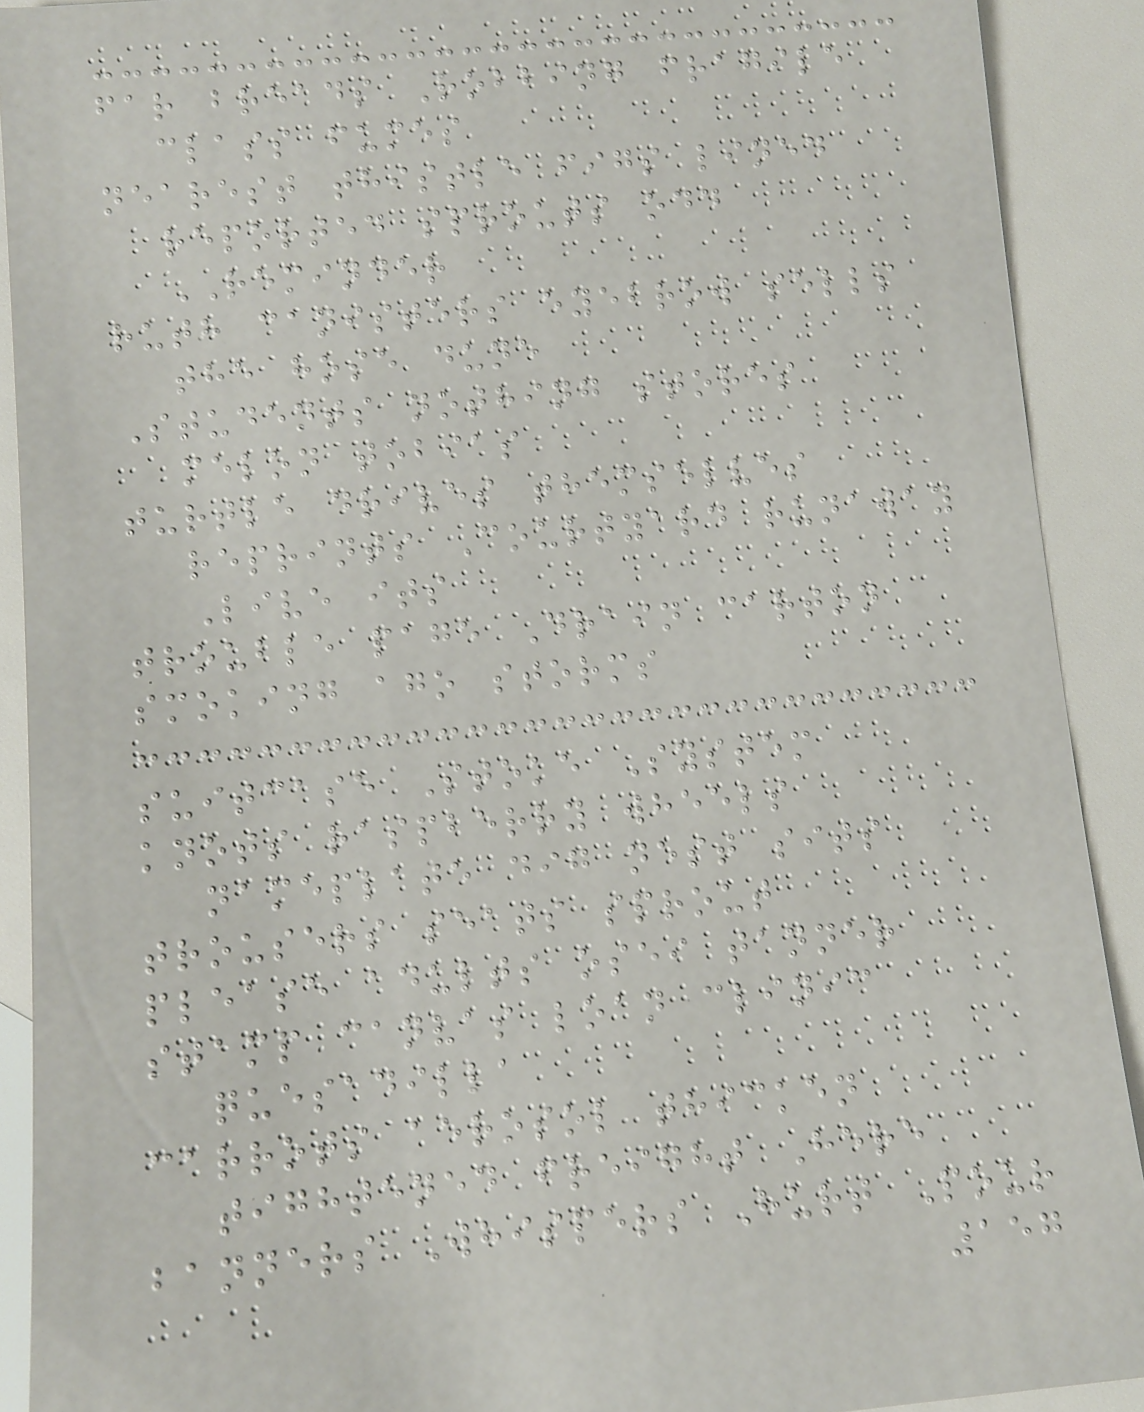far breads Robbing fragile
class fumes
nearest thistle figs lined
reported sprouts odd
REMINDER
ruth canisters eyebrow sells
the hose dune
Students nothing stores
melon tobias
turtle drives themselves
reprints Courtyard runaway
Live its
trouble page Drain carton
smoking ago storms
suitcase Stoke System
knots raspberry wheels
nameplate dig nest sits
trousers seats sprout
please adults osei tanner
stamp canvas loan clinic
quesadilla
carrots aerosol thicken
tightened freight Here
banners Whispers Hurt Pour
157
